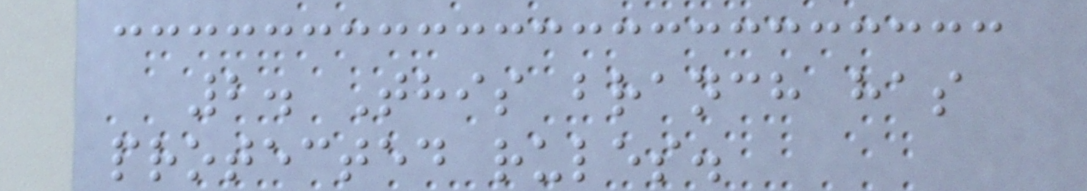2. This branch has
protected rules.
